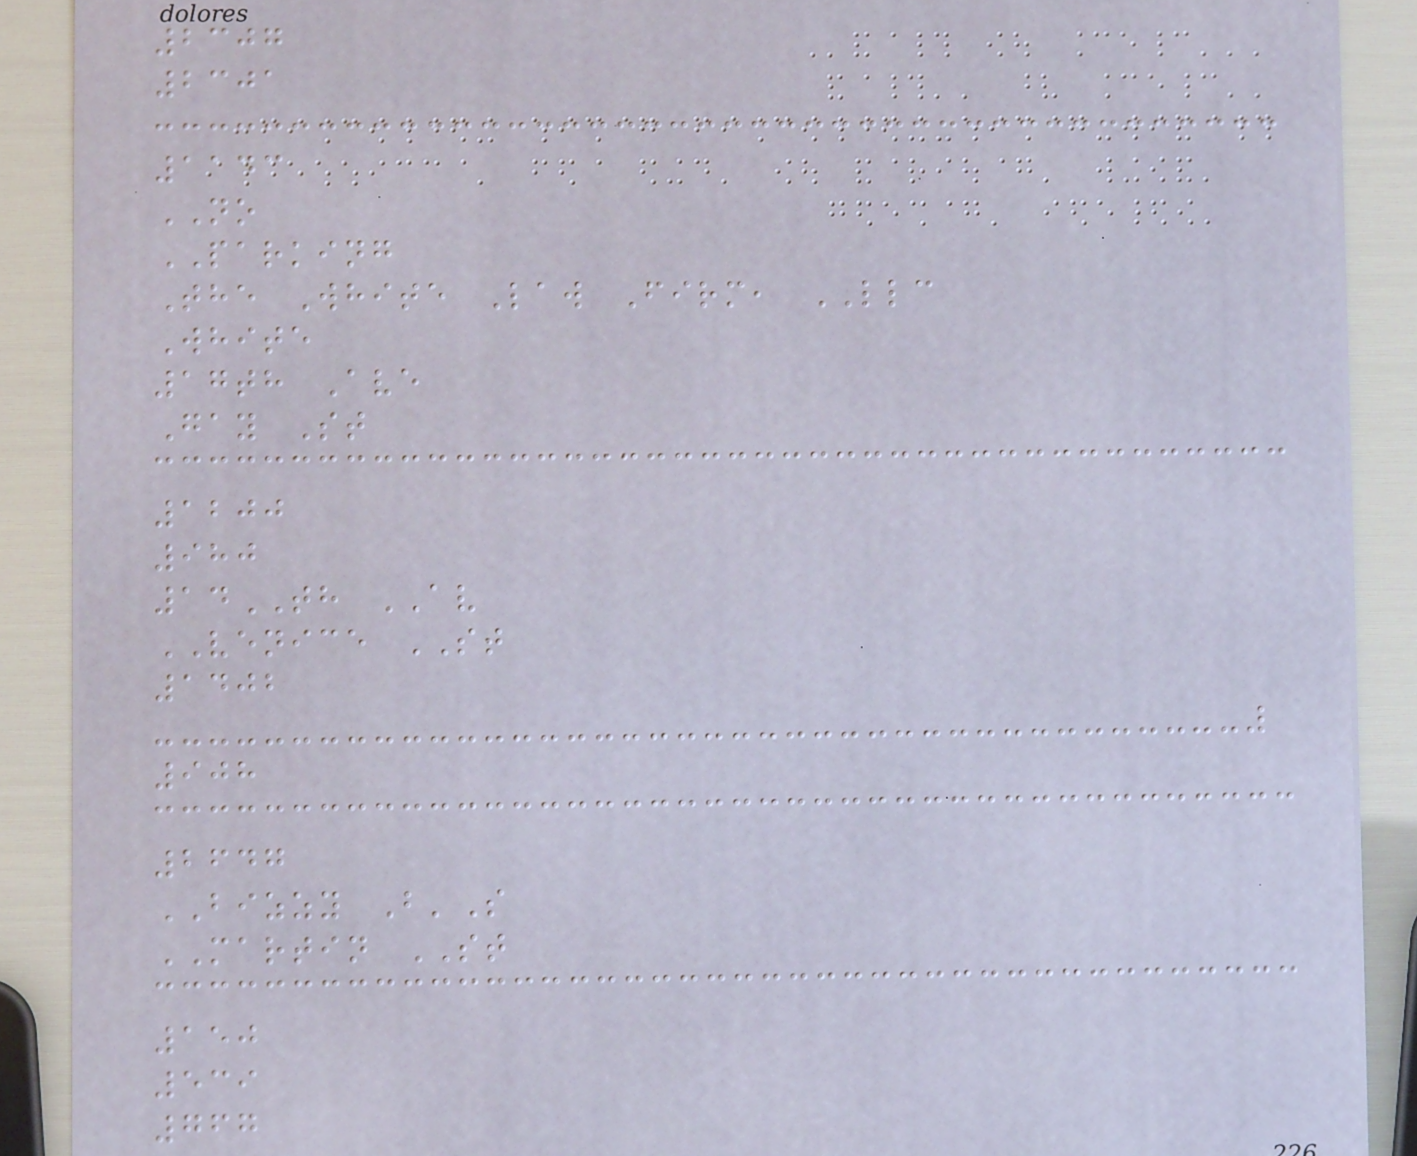2307
2301
1143
NO
PARKING
The White Law Firm, LLC
White
17th Ave
Gay St
1200
980
14TH AV
VENICE ST
1402
908
2647
BIZZY B'S
MARTIN ST
150
539
767
